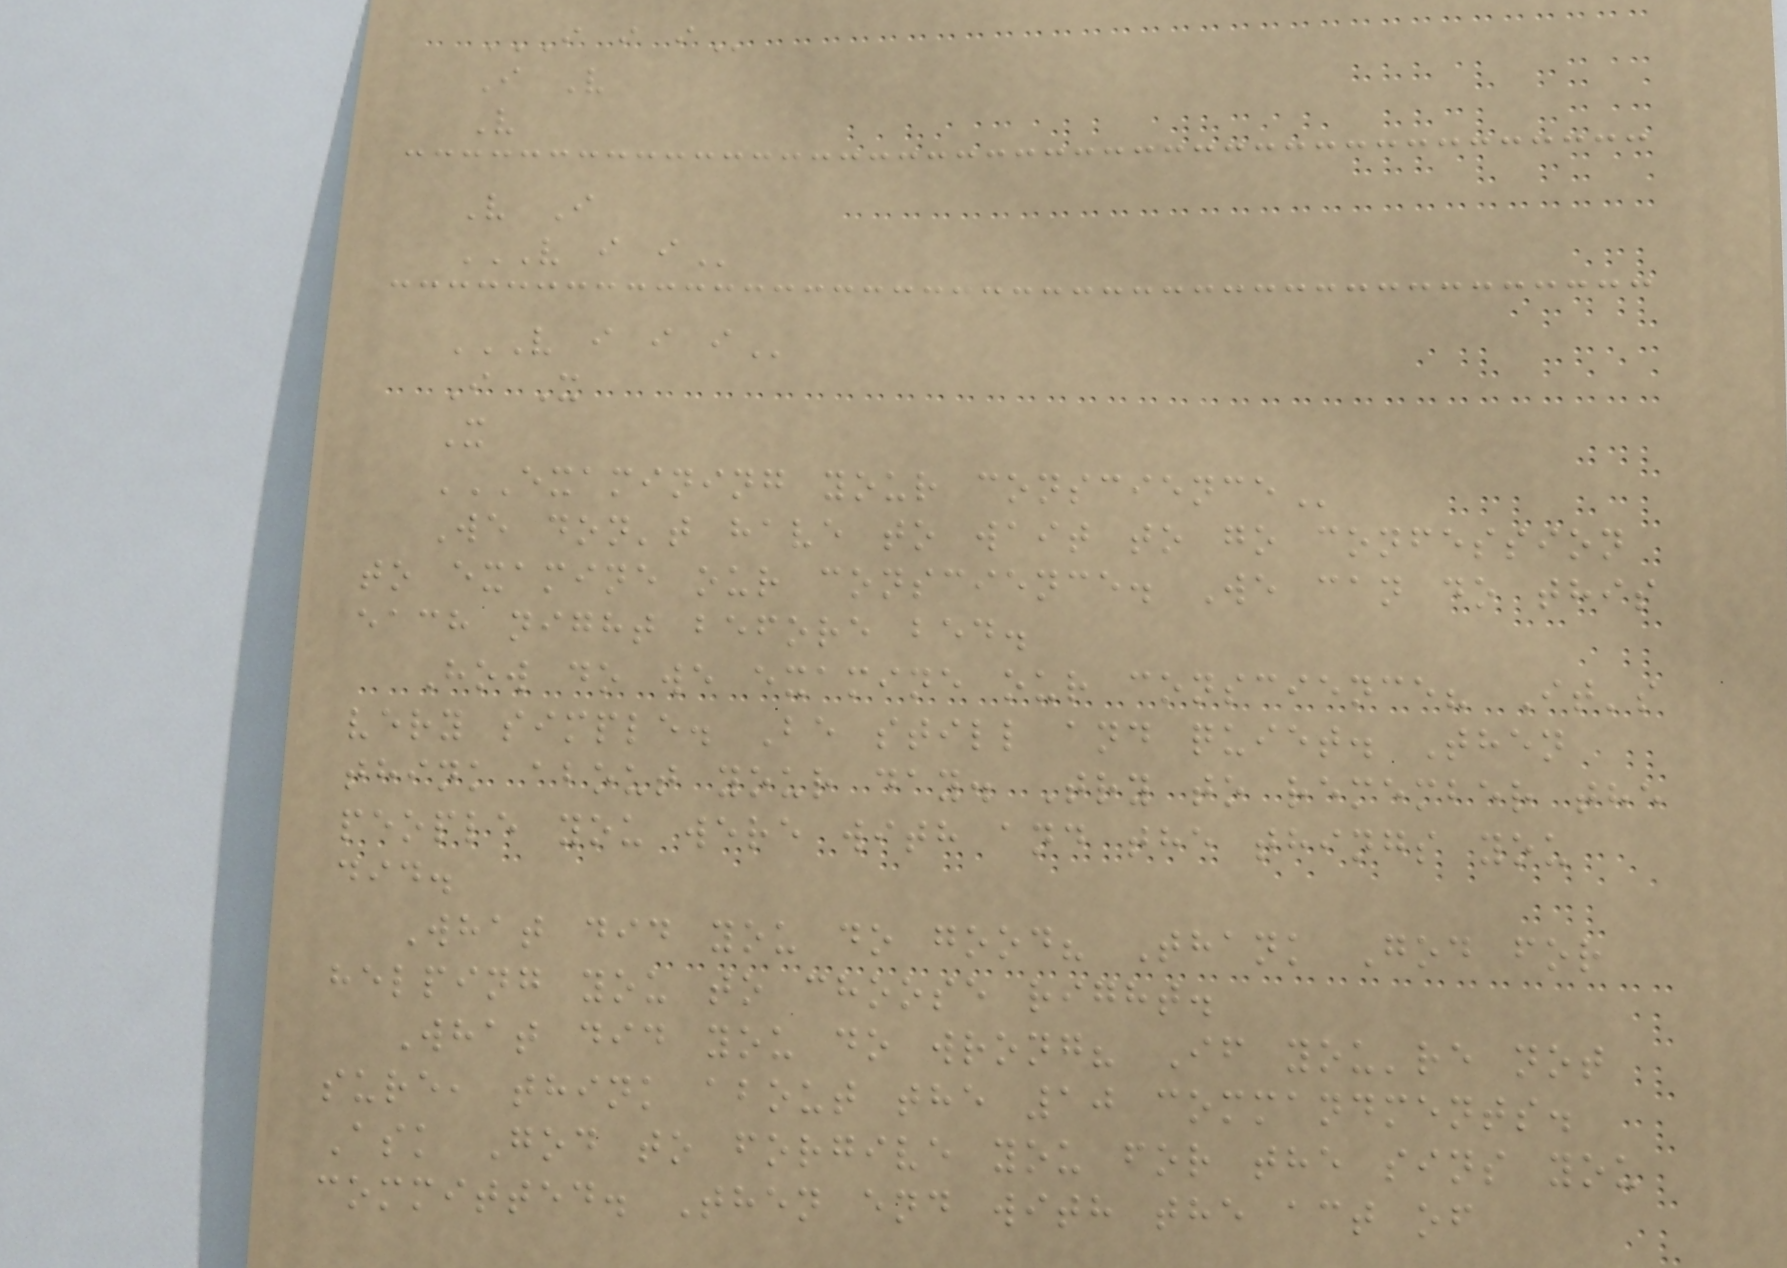I I I
I V
V
V I
V I I
V I I I
I X
X
EXAMINING YOUR CONSCIENCE
We don't have to wait to go confession
to examine our conscience. We can do this
each night before bed.
How do we examine our conscience? It's
very simple. Be still and quiet. Then
think about your day. Try to remember the
people you were with and the things you
did.
What did you do good? Thank God for
helping you to choose right.
What did you do wrong? If you're not
sure, think about the 10 commandments.
Ask God to forgive you for the sins you
committed. Then end with the act of
